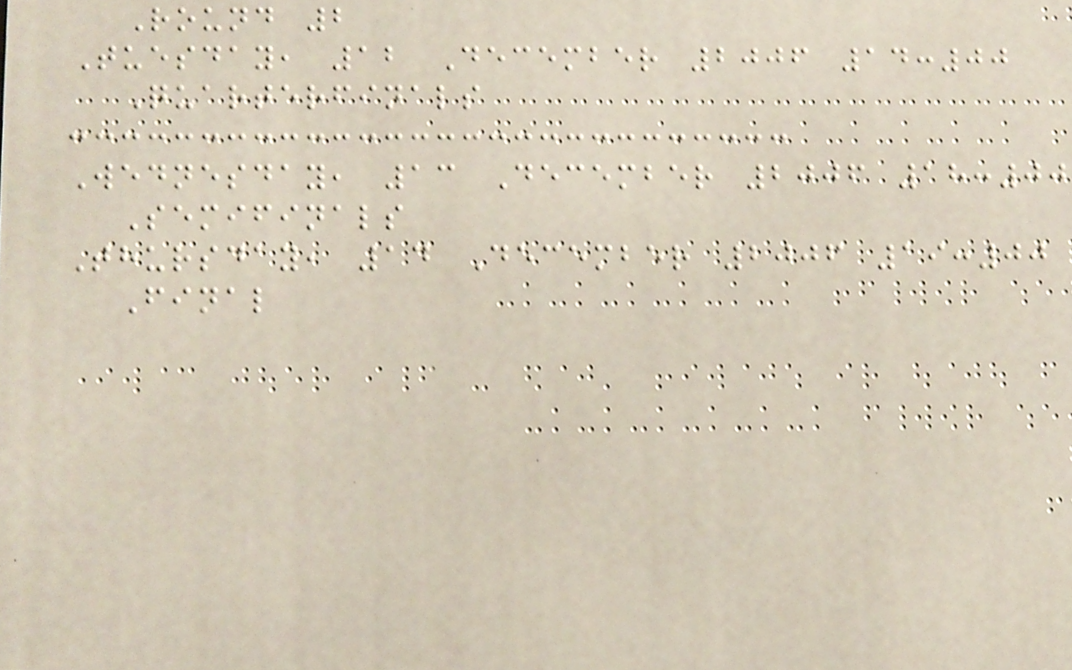Round 2
Tuesday, 12 December 2006 14:00
Quarterfinals
Wednesday, 13 December 2006 18:00
Semifinals
Thursday, 14 December 2006 19:00
Final
